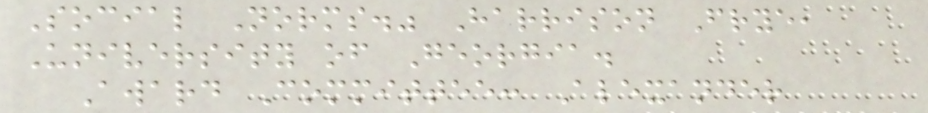Social Norms." Harrison Frye,
University of Georgia.
Award Committee: Alexander
